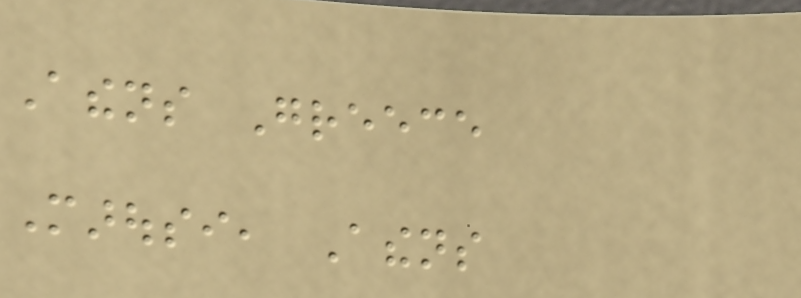Athens Greece
Marousi, Athens
